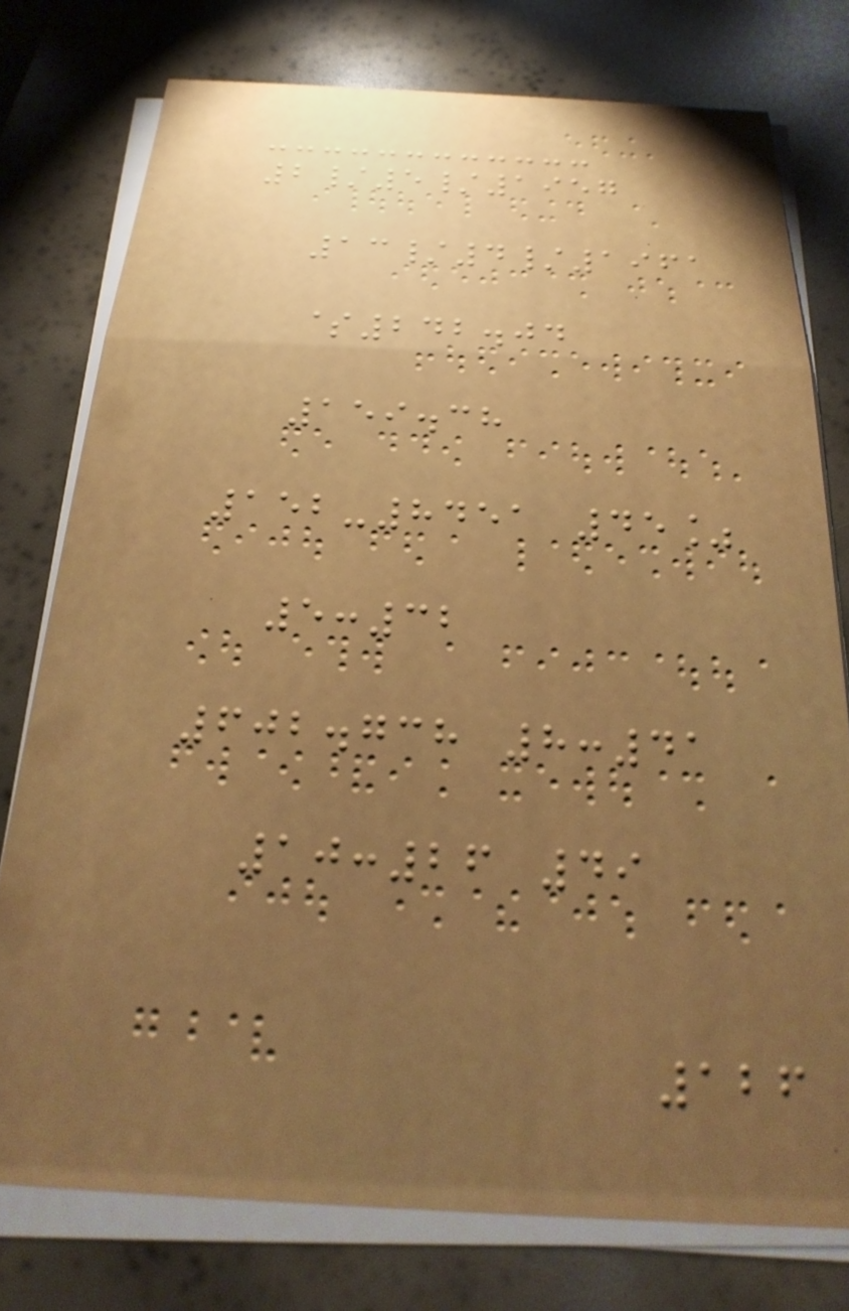2/5/1957
13/4/1961
$242.04
159.38
152-8451 45%
5:32
602.738 8:41
10:26 49
126
